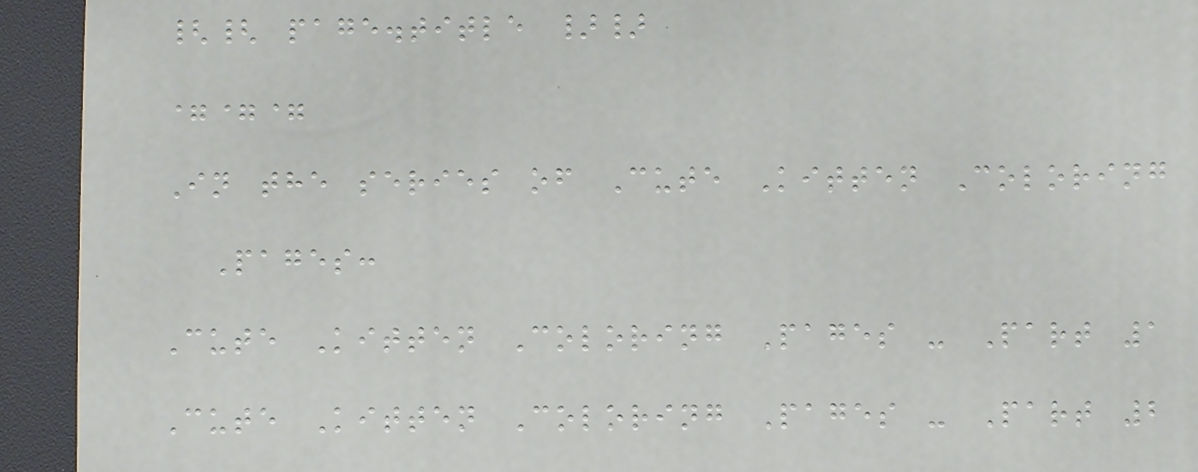{{ page.title }}
===
In the series of Cute Kitten Coloring
Pages:
Cute Kitten Coloring Pages - Part 1
Cute Kitten Coloring Pages - Part 2
